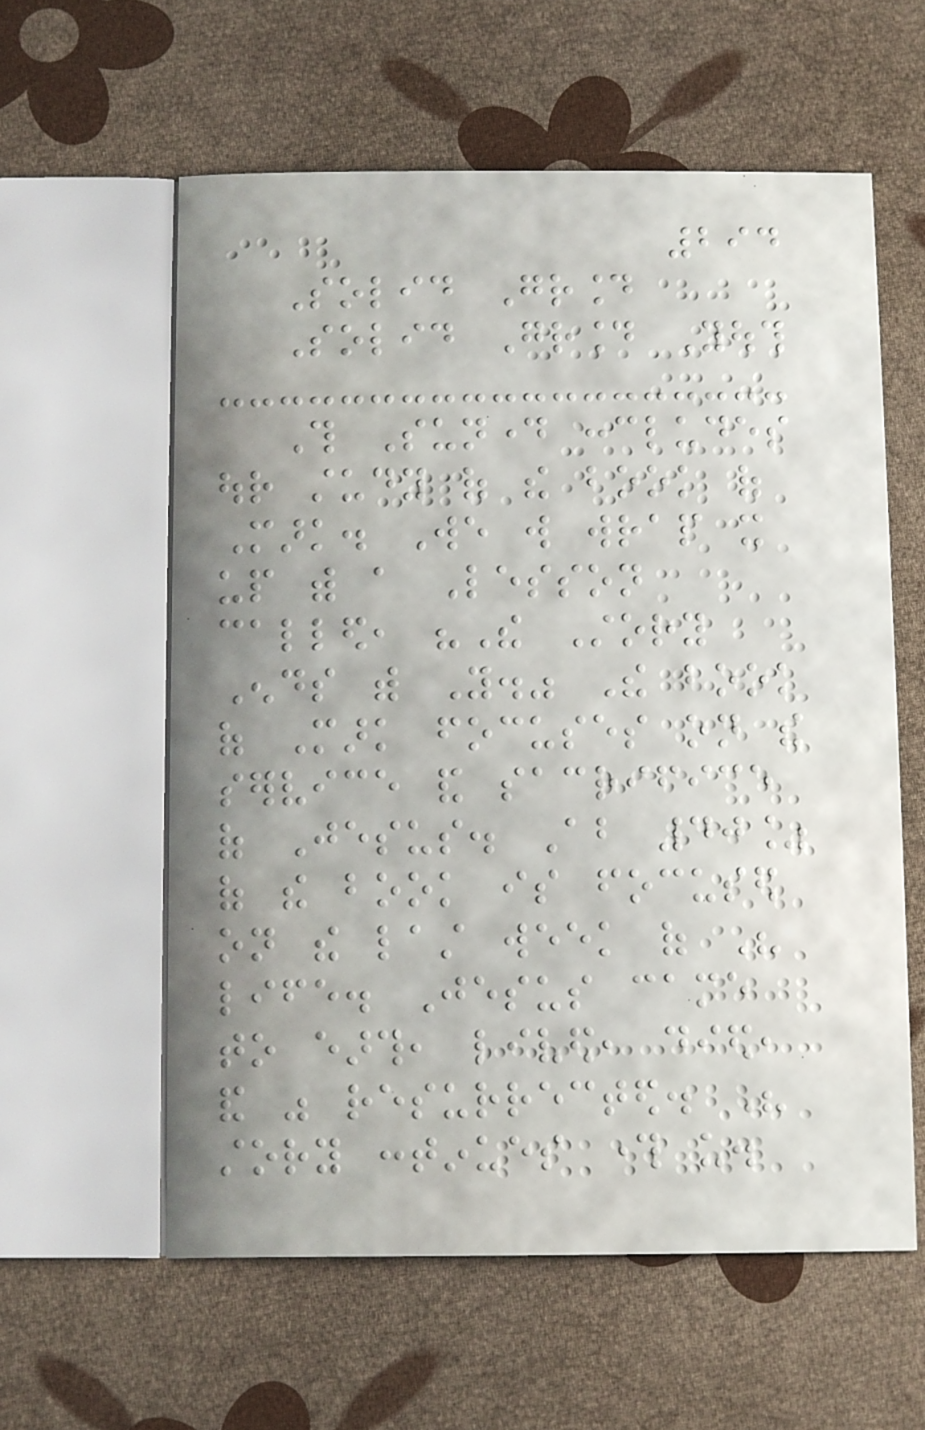294
Solid Ground
Solid Ground Youth
This Sunday concludes
our study of the book of
Mark. We will wrap it
up with a Lesson
called, "The Story
Ends with You." The book
of Mark focuses on the
service and sacrifice
of Jesus. About 40%
of the book is focused
on the last week of His
life. Jesus came
to earth, lived, died,
and was resurrected. His
story continues through us.
